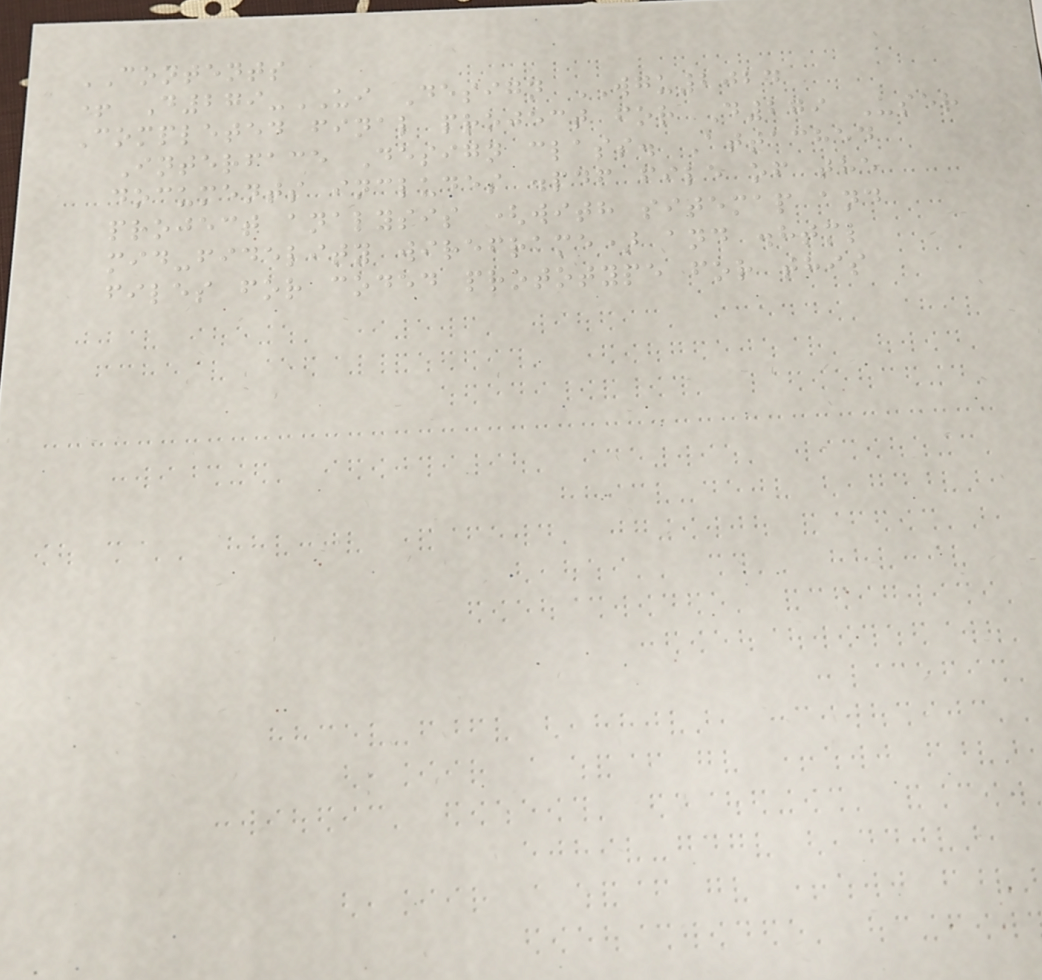CONTENTS
+ D279-UI Design WGU2024
Completed final project for D279 User
Interface Design class. Attached
documents includes .pdf file of the
project analysis (with sitemap and
mid-fidelity wireframe) and .html
files for coded prototype for this
